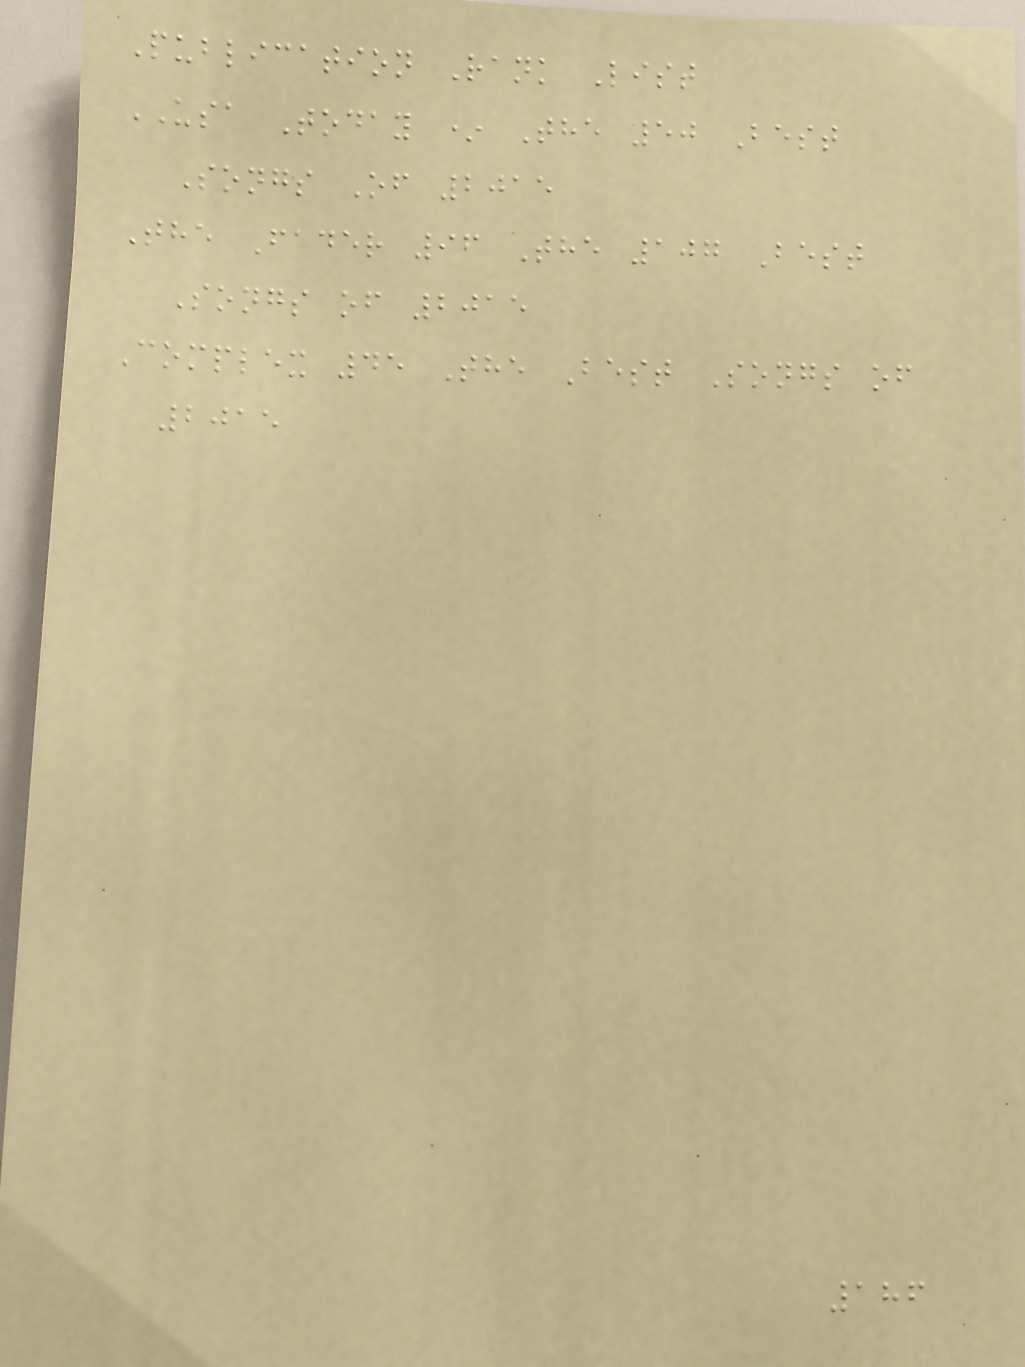Publication Rank List
USA Today * The 50 Best
Songs Of 2015
The Fader 96 The 107 Best
Songs of 2015
Complex 45 The Best Songs of
2015
186
